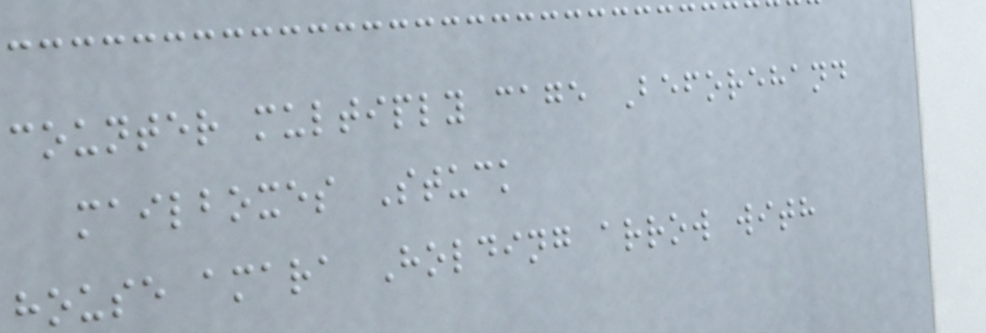counter multiply cage Beforehand
mailboxes Stuck
house amara Holding arrow with
